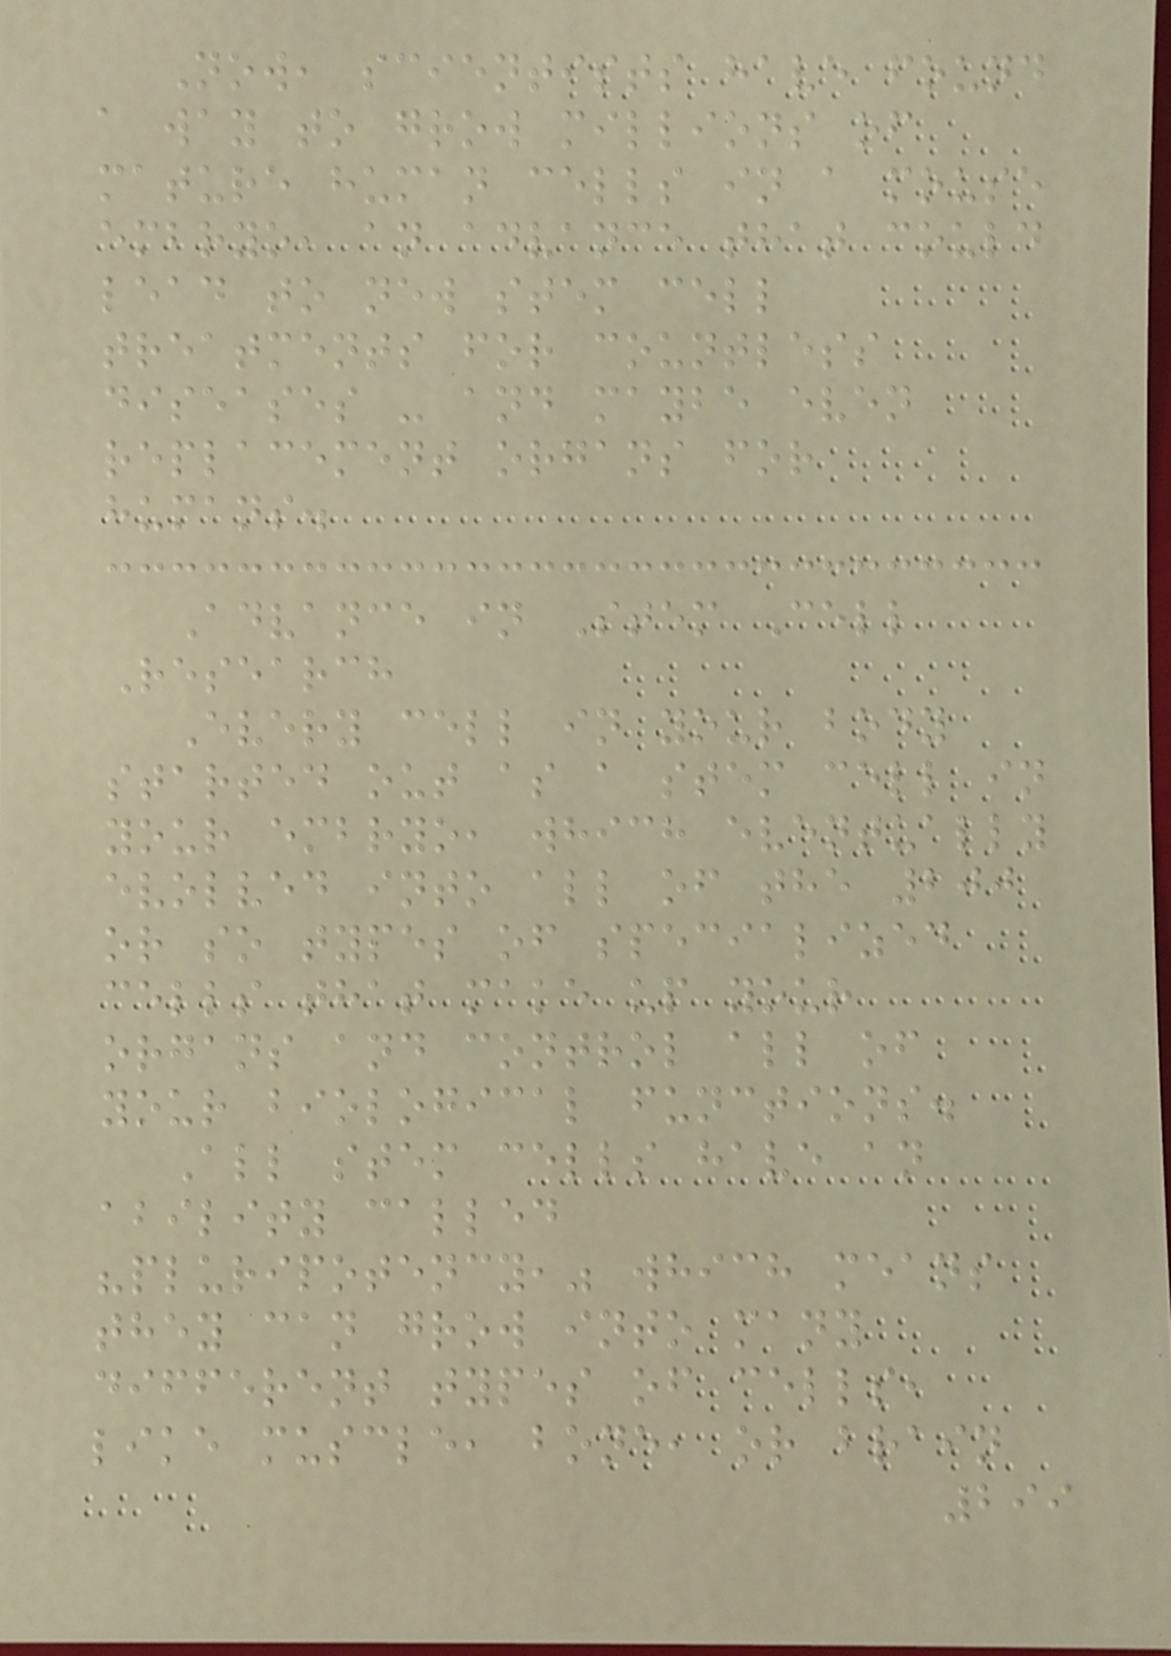Now, scientists have found
a way to grow millions of
mature human cells in a mouse
embryo, an advance that could
lead to new stem cell
treatments for countless
diseases - and maybe even
replacement organs for
humans.
Advance in Stem Cell
Research
Every cell in your body
started out as a stem cell in
your embryo, which eventually
evolved into all of the 200
or so types of specialized
cells that make up your
organs and control all of
your biological functions.
All stem cells have an
ability called
"pluripotency," which means
they can grow into many
different types of cells,
like muscle, bone, or brain
299
